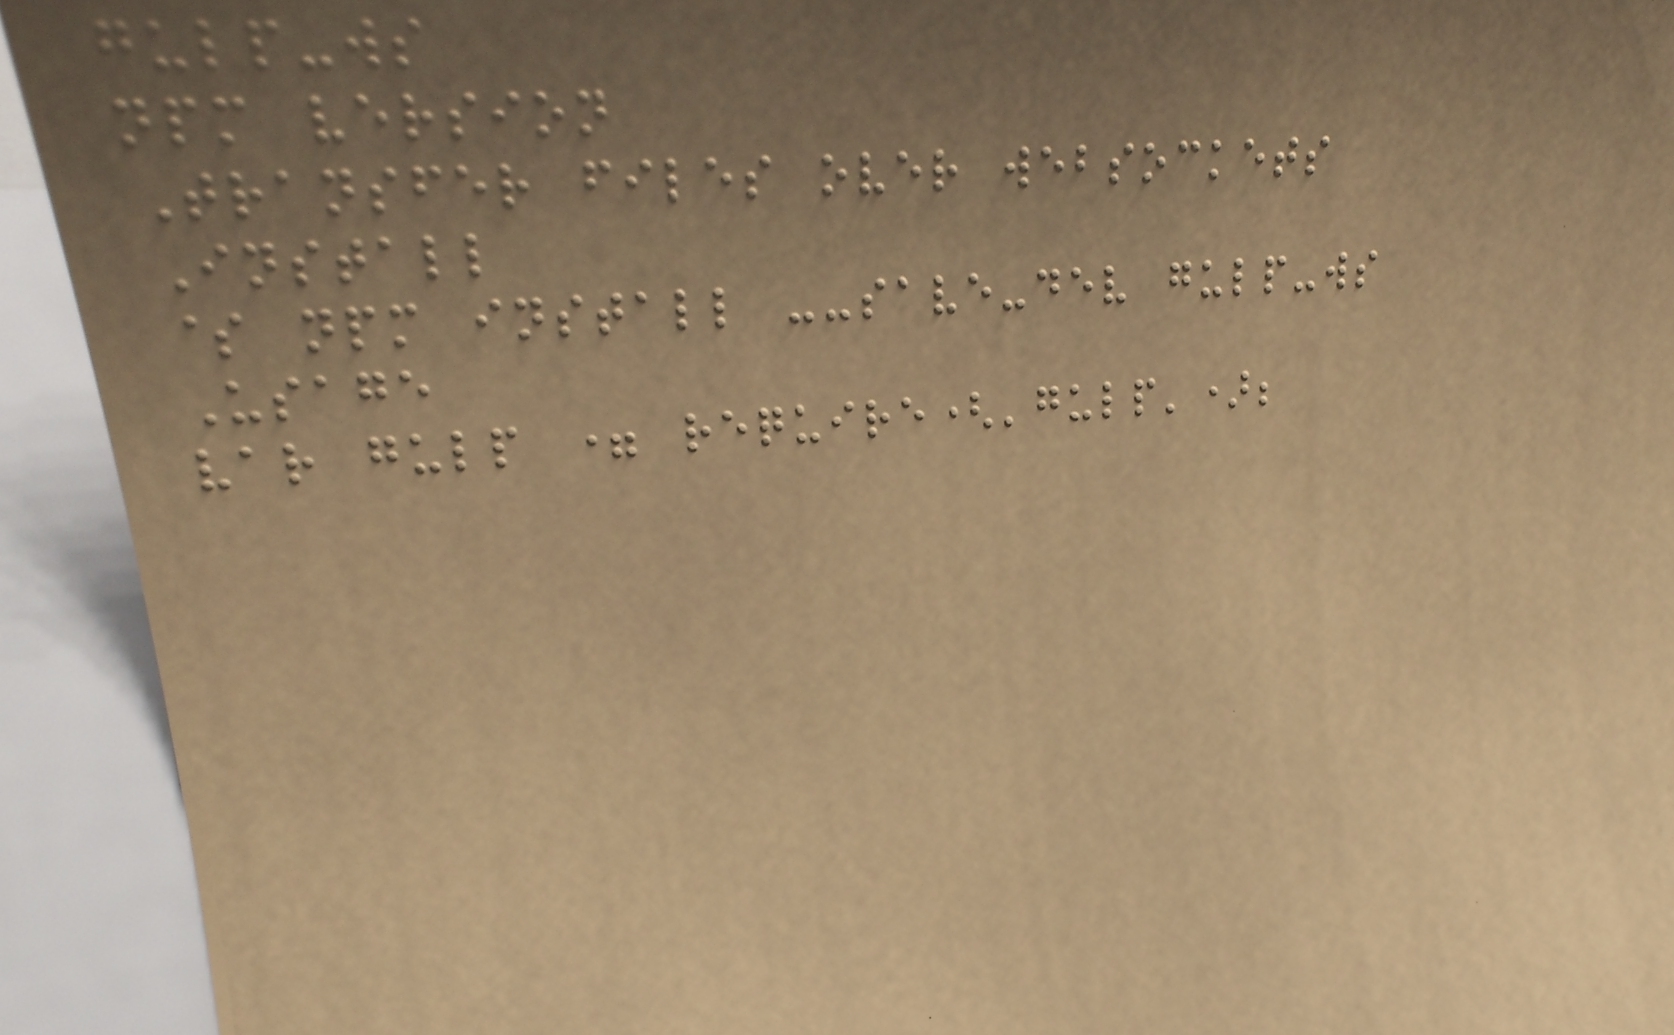gulp-ws
npm version
Transfer files over websockets
Install
$ npm install --save-dev gulp-ws
Usage
var gulp = require('gulp');
